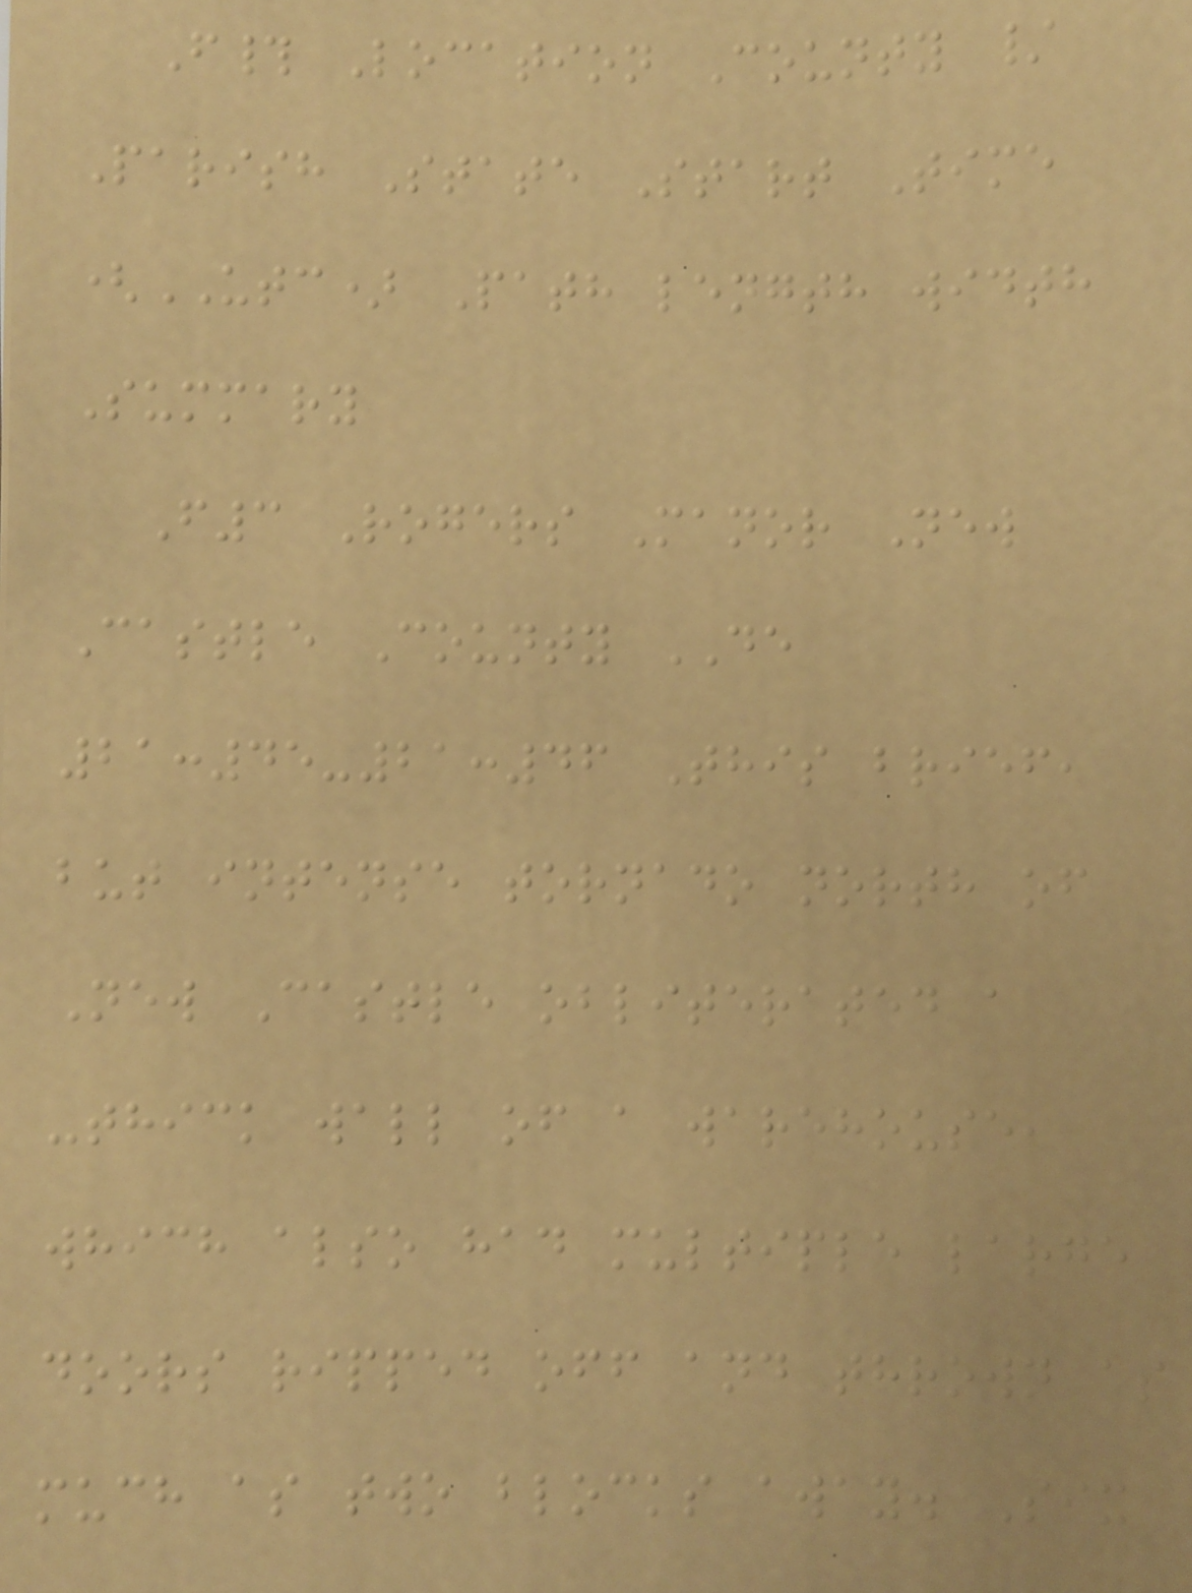F# Location County /
Parish State Start Time
(UTC) Path length width
Summary
F3 Rogers Manor New
Castle County DE
21:45-21:46 This brief,
but intense tornado north of
New Castle obliterated a
-thick wall of a warehouse,
which also had multiple large
doors ripped off and thrown as
much as two blocks away. Six
